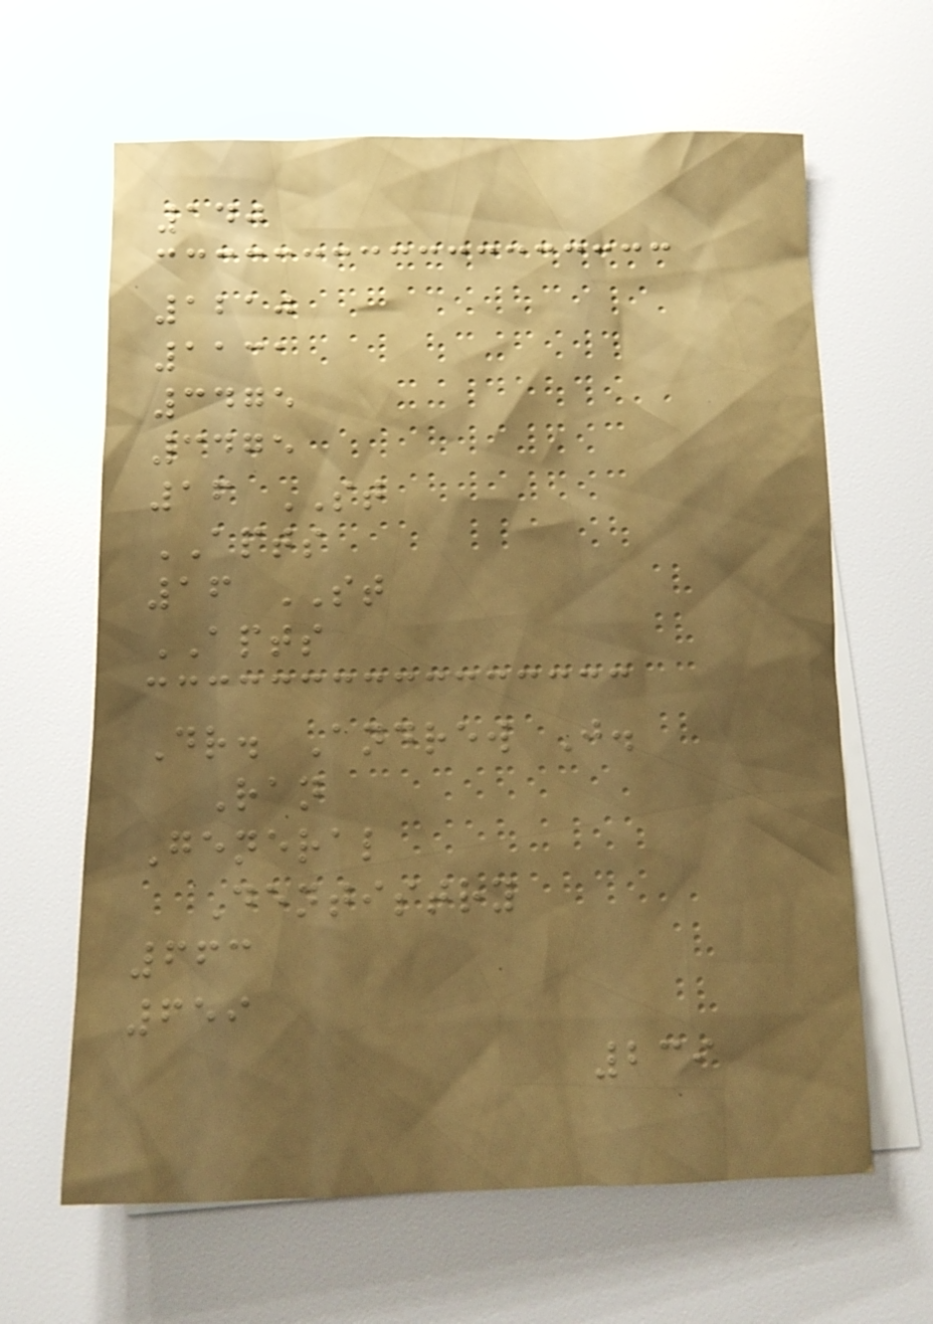140
1210
1131
3475
3475
16 ST
APTS
16 ST
APTS
Dr. Andrew J.
Ran
General
Dentistry
663
659
239
